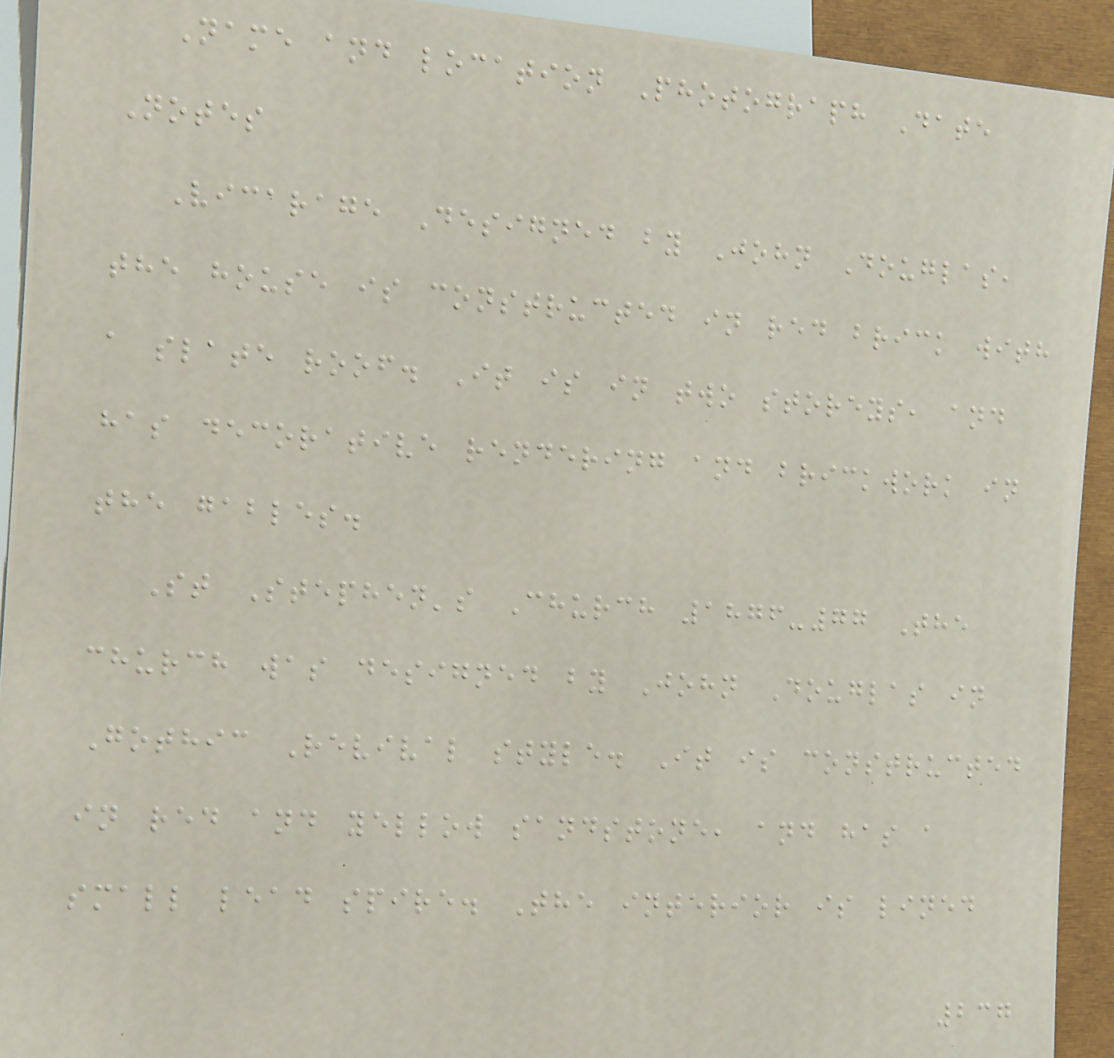Name and location Photograph Date
Notes
Vicarage Designed by John Douglas,
the house is constructed in red brick with
a slate roof. It is in two storeys, and
has decorative rendering and brickwork in
the gables.
St Stephen's Church 1876-77 The
church was designed by John Douglas in
Gothic Revival style. It is constructed
in red and yellow sandstone, and has a
small lead spire. The interior is lined
237
